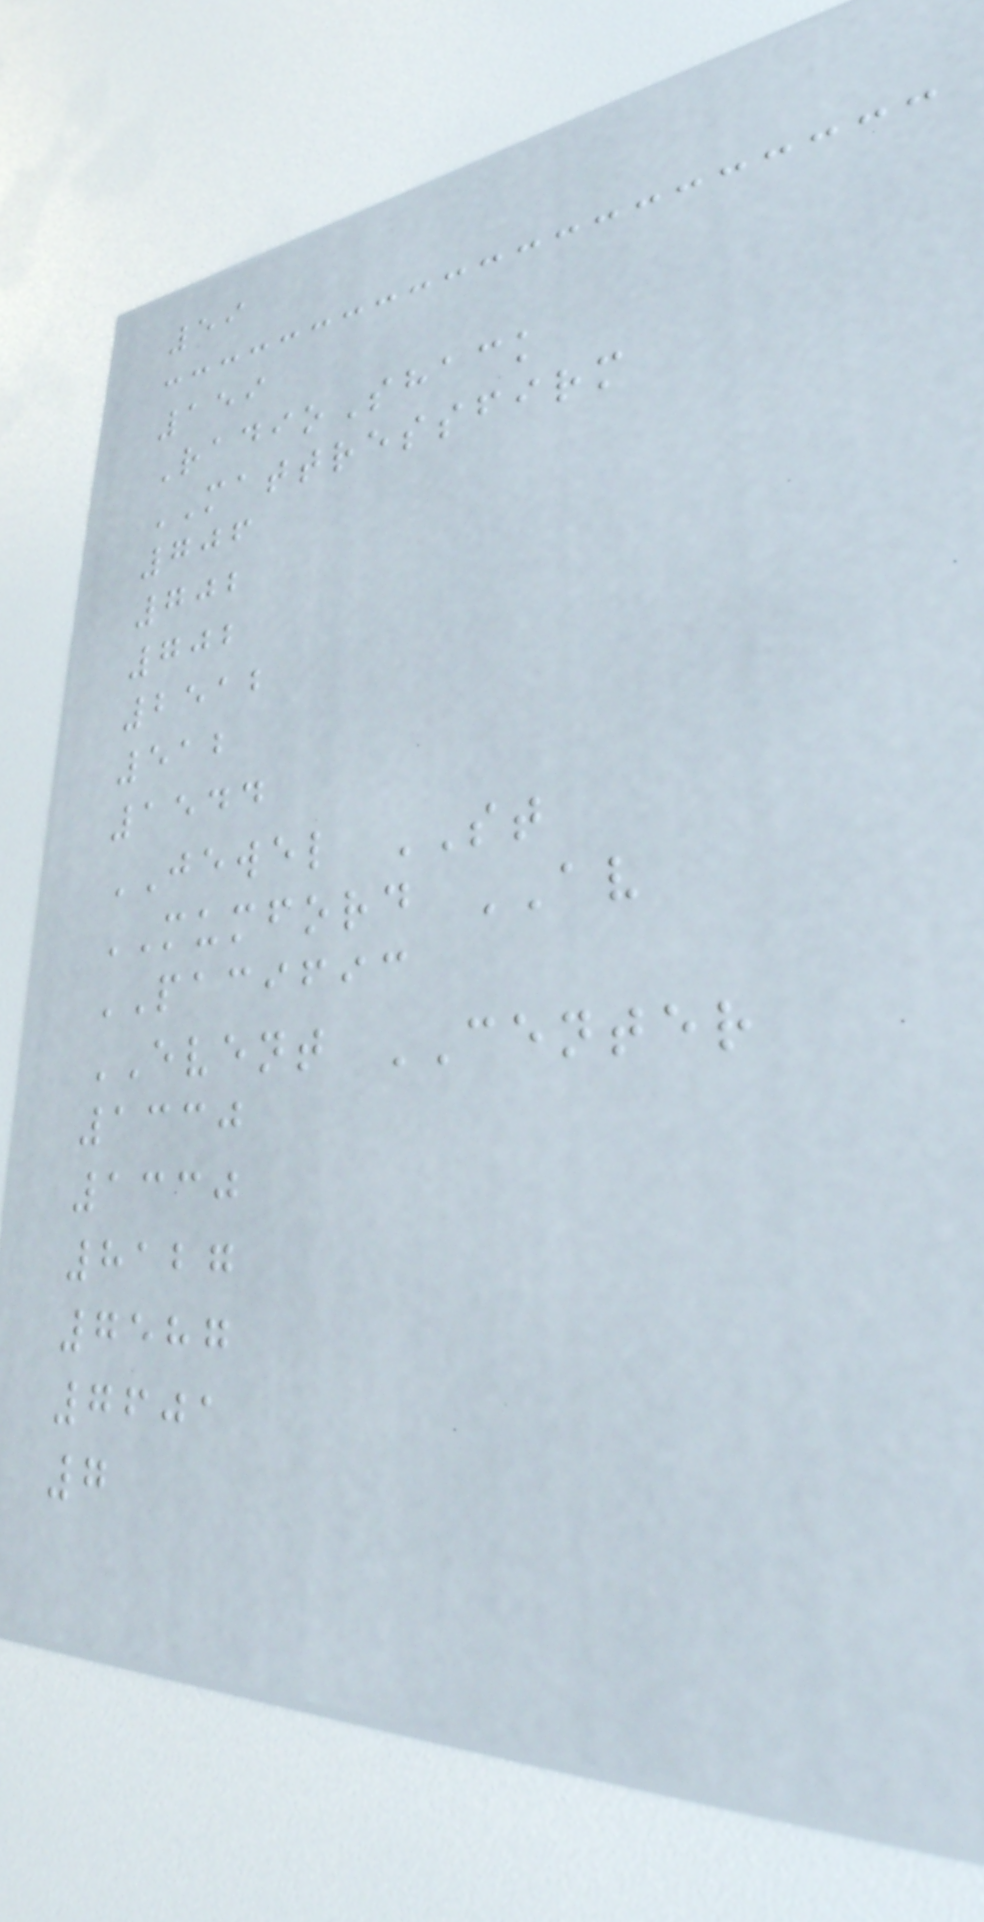59
159
RadioShack
MATTRESSFIRM
706
702
702
2512
512
1544
JEWEL ST
MUMFORD AV
PACIFIC
EVENT CENTER
1330
1330
8127
7587
7601
7
